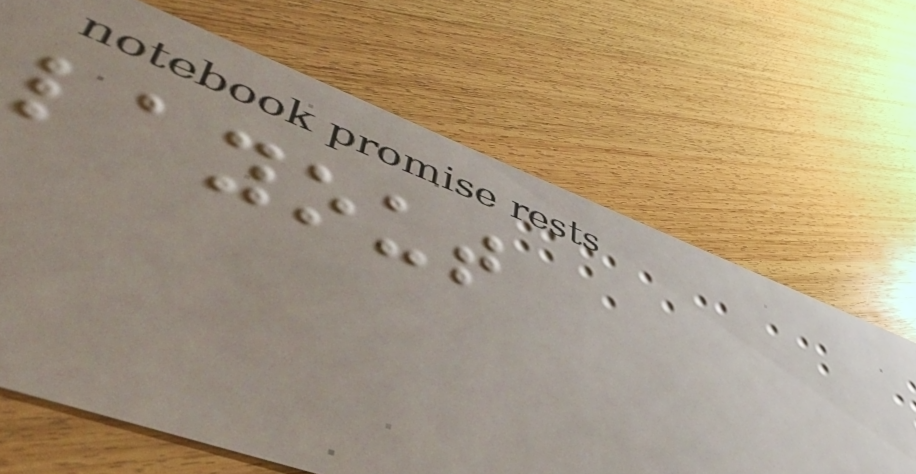layout
